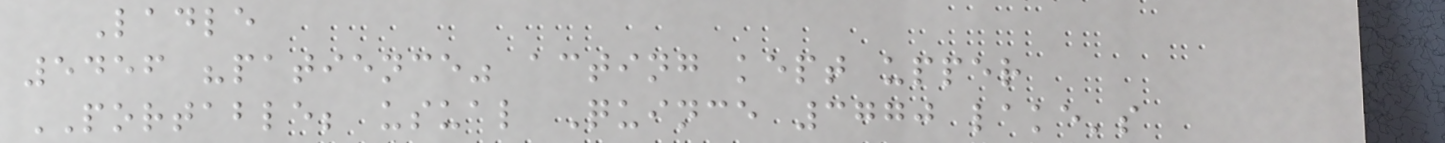Ladle
5456 "patience" acting kept upper
PORTABLE; usual Quince 3770 lake's
